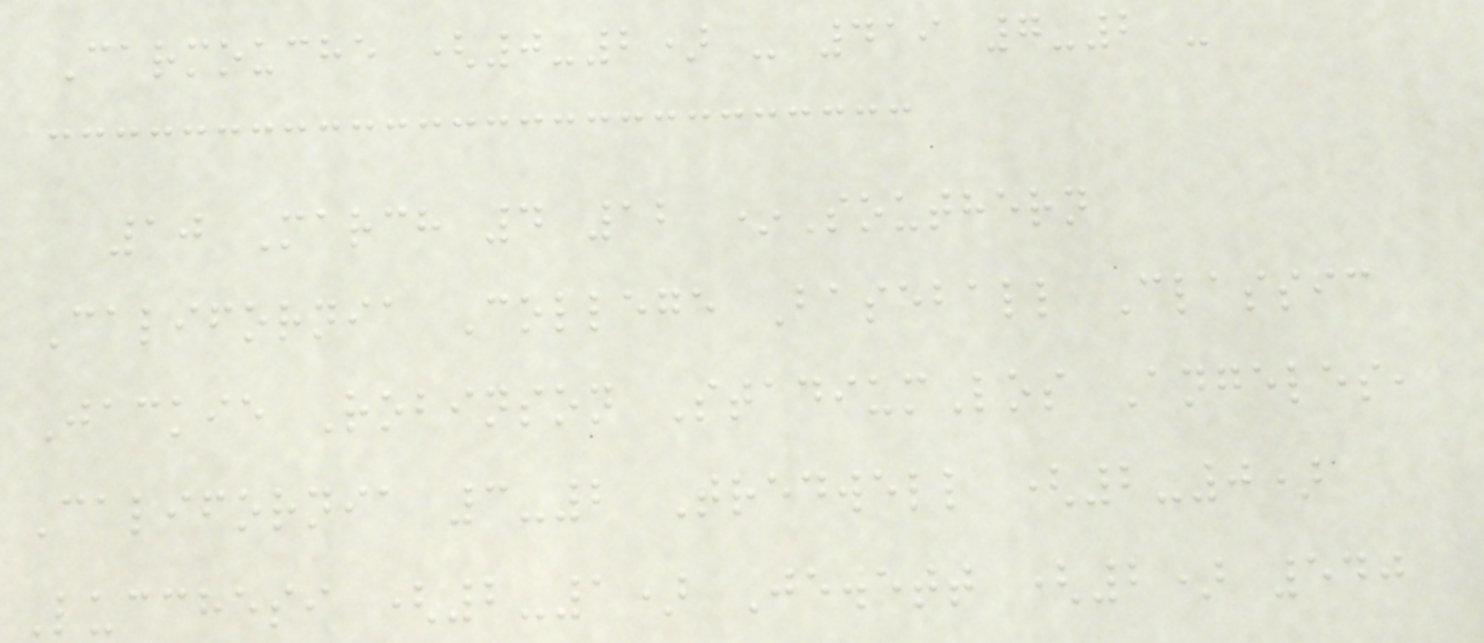Carmouche (0-2) - 419 7-2 -
10 March 4 12 *Southern
California College Baseball Classic
Jackie Robinson StadiumLos Angeles,
California 3-2 Tredwell (2-0)
Lucchesi (2-1) Jewett (2) 540
